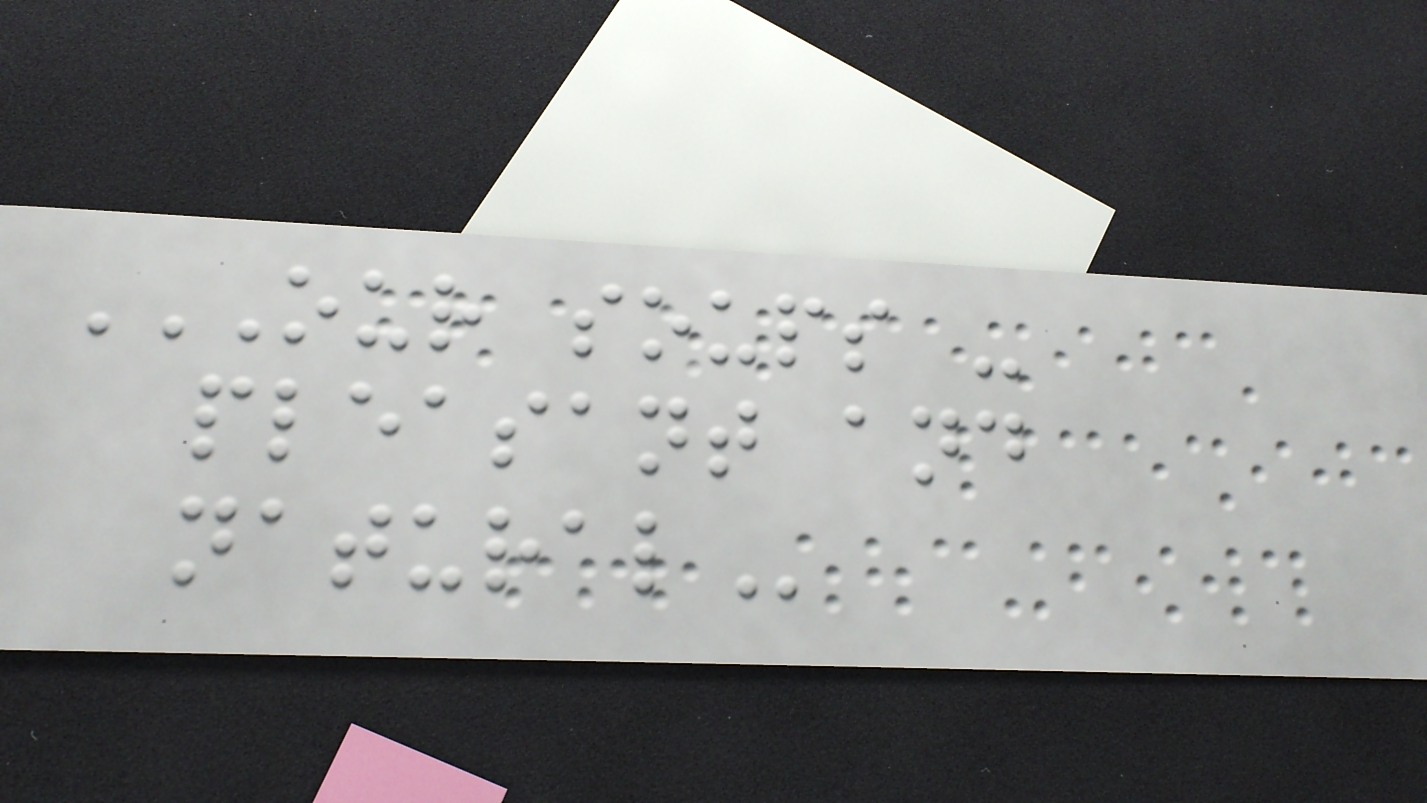OUR SOUPS -
PLEASANT AND
NATURAL
